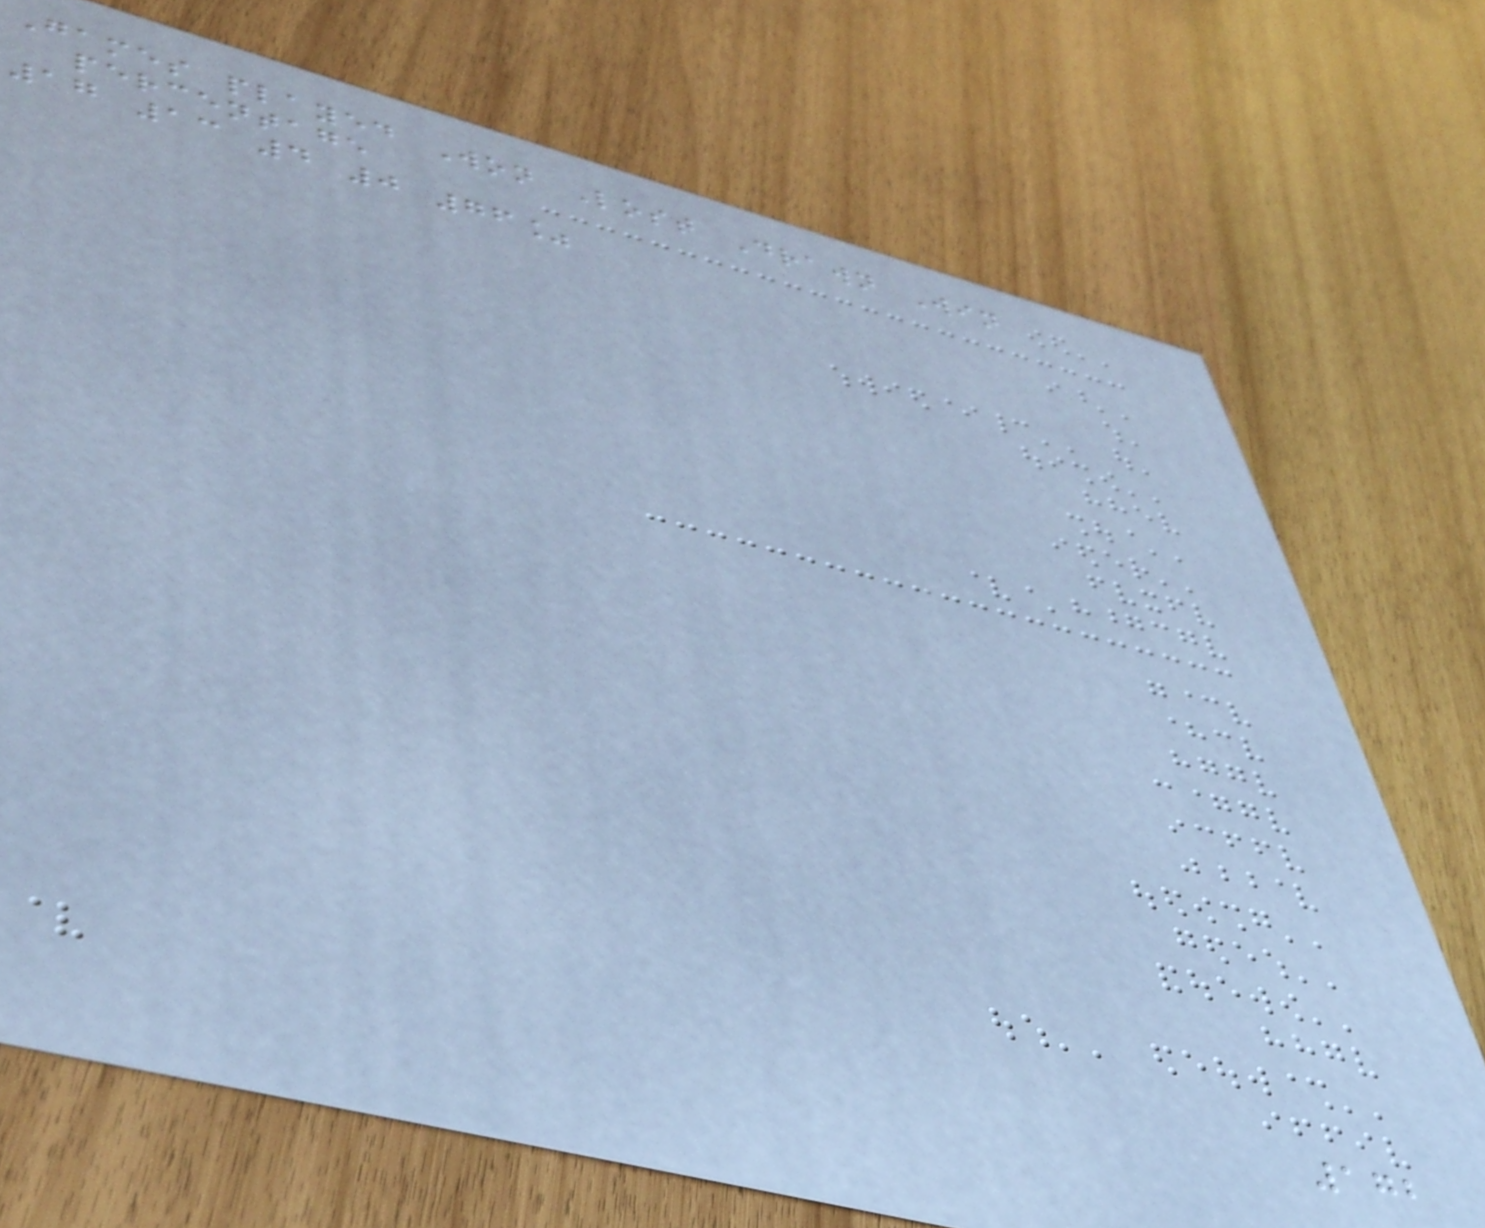Games played Won Lost Drawn Win
percentage
17 13 4 0 76%
172
